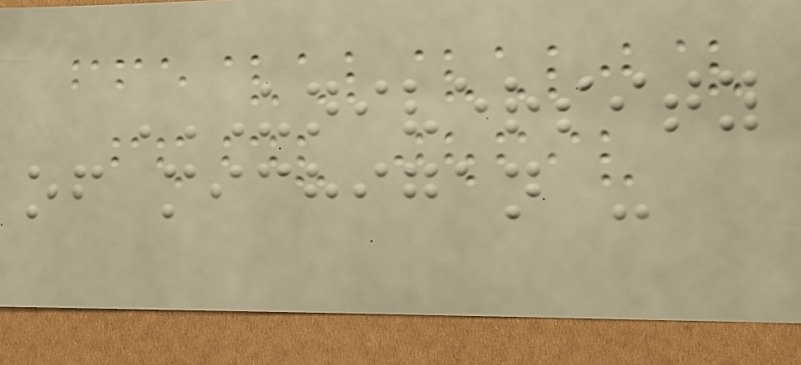UNIVERSITY
OF MICHIGAN -
